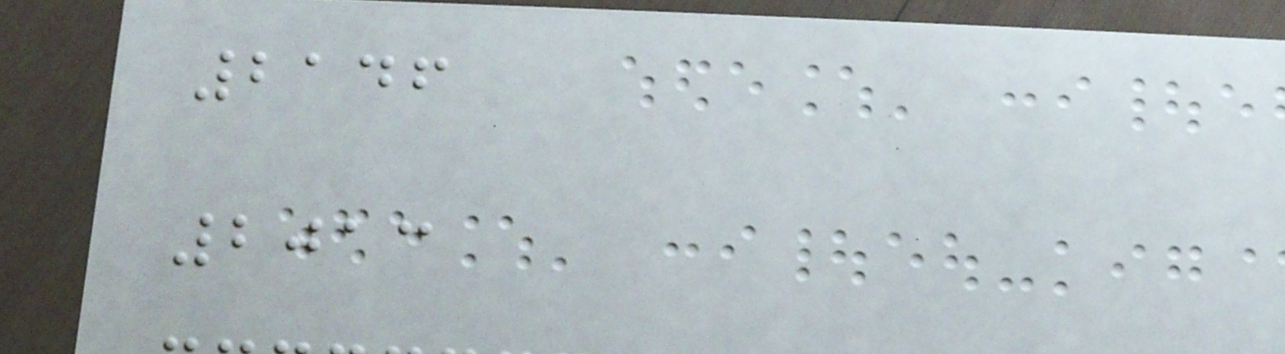2146
2013
